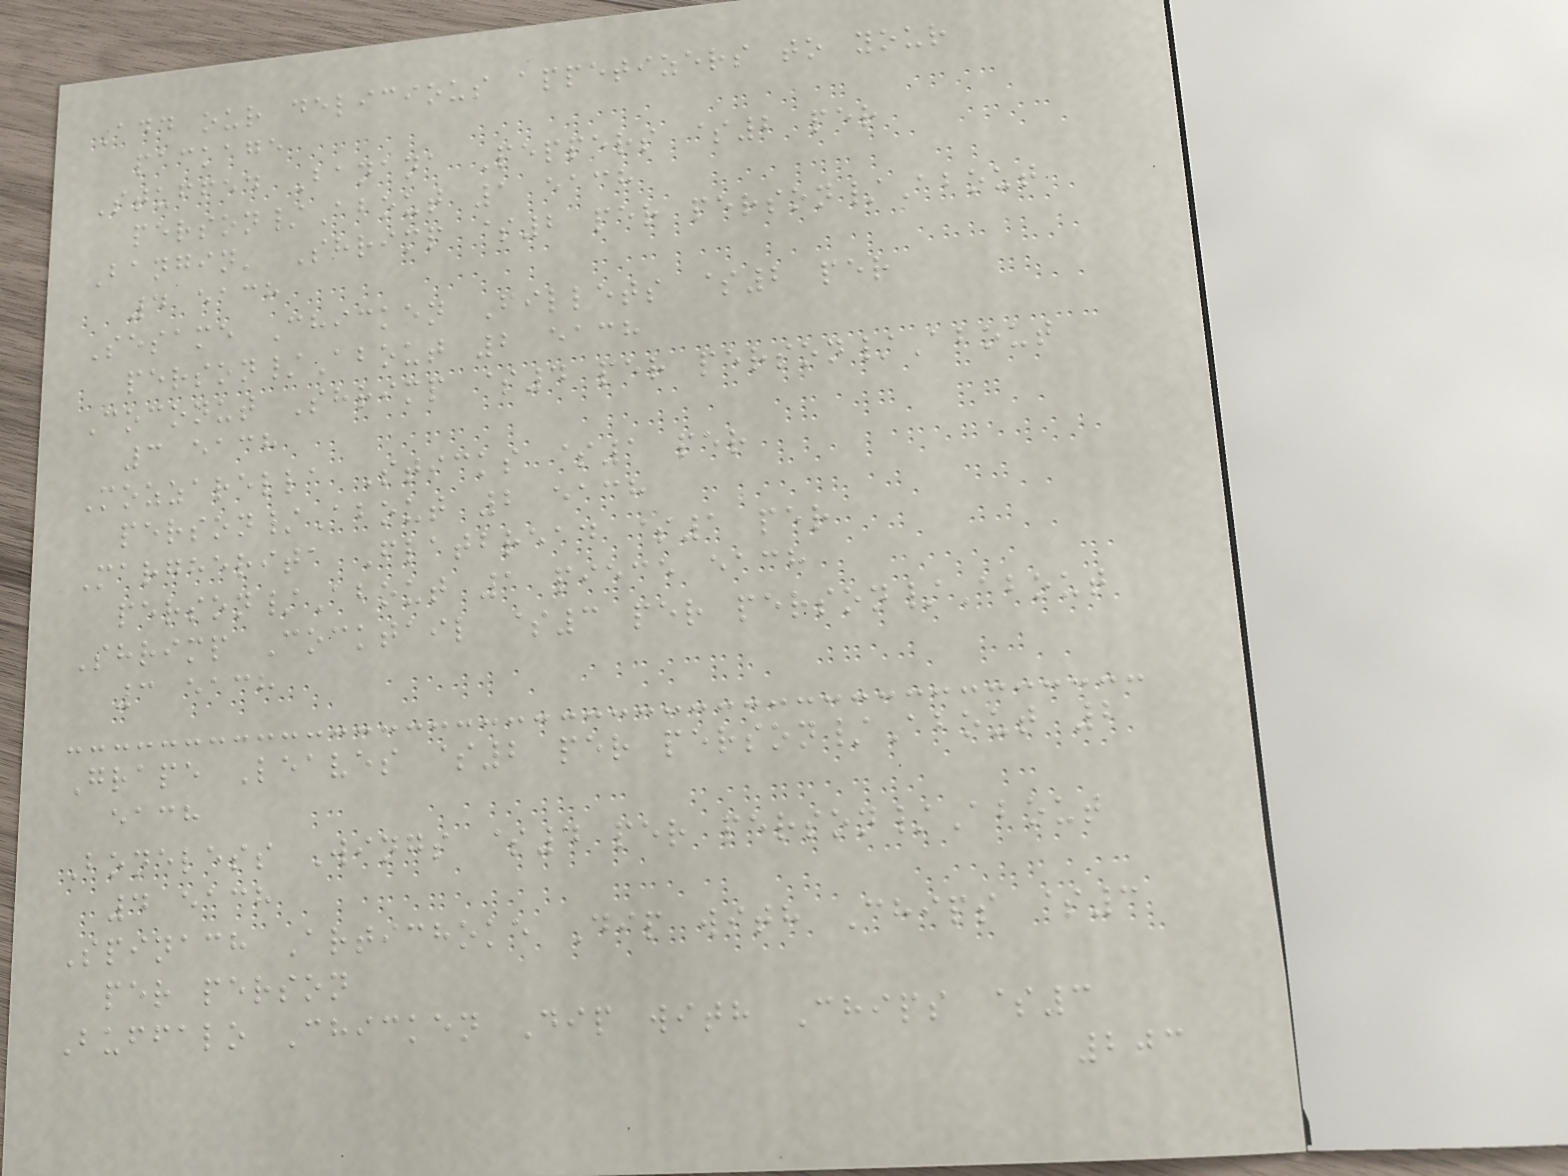Add our delicious appetizers to your
package
Stuffed Banana Peppers $2 per
person/About 1 each
Bangin' Shrimp $2 per person/About
4 each
Sesame Chicken Fillets $2 per
person/About 2 each
Coconut Shrimp $4 per person/About
3 each
Mozzarella Sticks $1 per
person/About 2 each
Margherita Flatbread $1 per
person/About 1 piece each
Shrimp Cocktail $3 per person/About
3 each
Grape Leaves $2 per person/About 2
each
Boneless Wings $4 per person/About
4 each
Spinach Artichoke Dip with Chips $3
per person
Buffalo Chicken Dip with Chips $3
203
